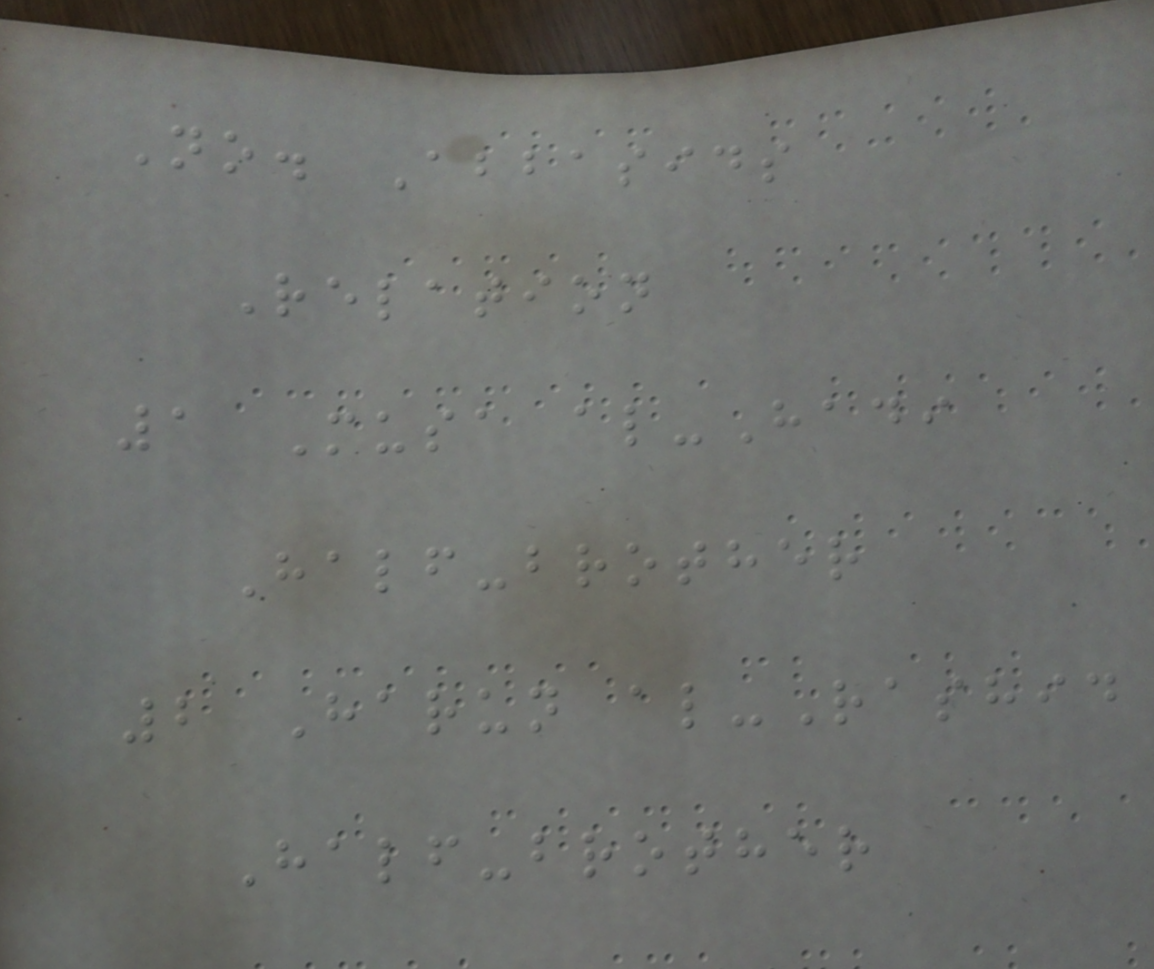No. Abbasids
Relation
1 Musa al-Hadi
Half-brother
2 Harun al-Rashid
Half-brother
